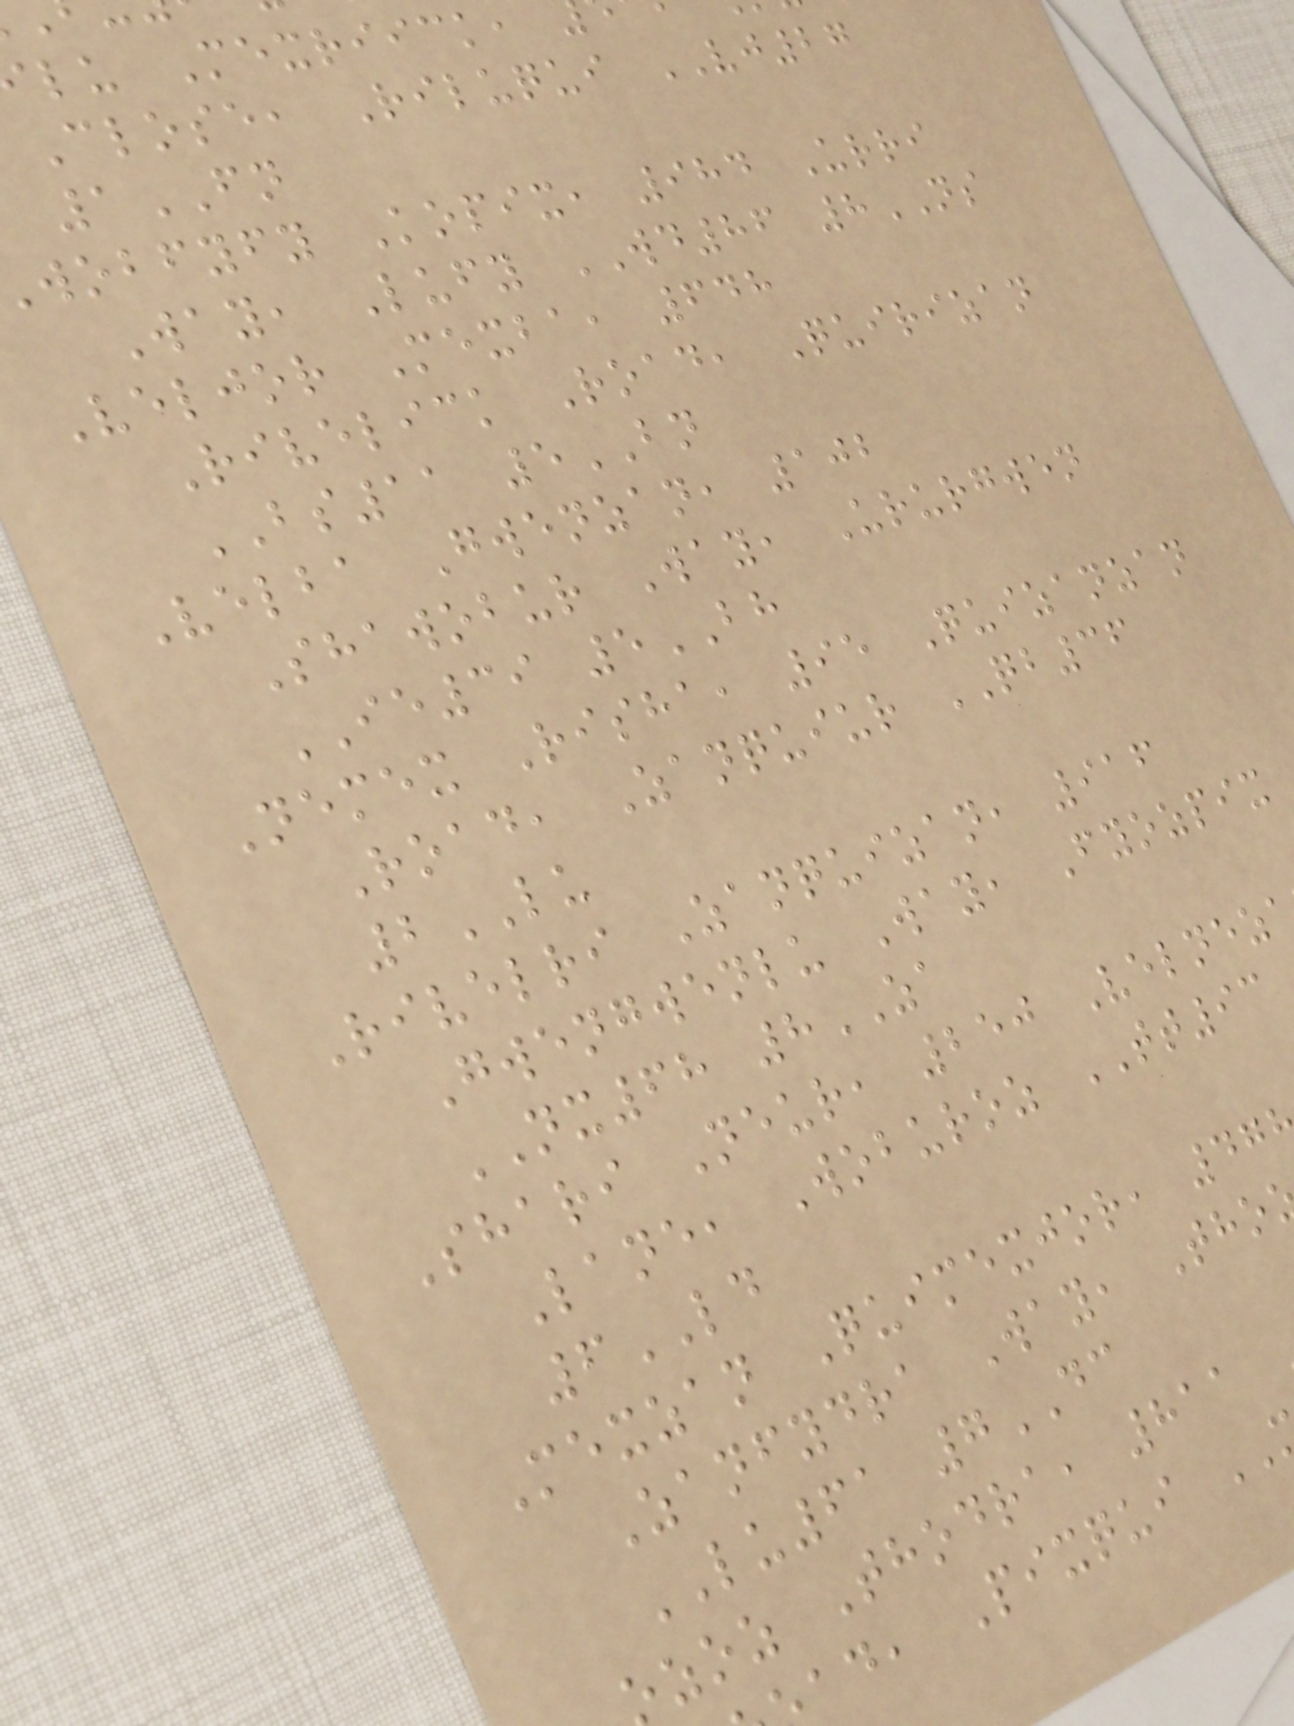lu Mexriick,
Close, Riluqui VJ27
1FN
wobfyfy Kopix, 984 Urri
Way, Lufy WD86 8NS
Veljor Mexba, 648
Rivelick Road, Quirizan
BS11 5BN
Velba Gwenzan, 102
Shawobur Way, Ururgwen
IE39 5BH
Nemex Risha, 95 Quizanzan
Road, Zanquiur QB36
2LU
Rivelri Zanquizan, 916
Gwengwenlu Way, Fyozpix
NX68 8ZA
Shari Neur, 250 Velnez
Lane, Woburoz TT93
6LD
Mexzan Quimexjor, 47
Zanfydra Way, Tho
LU61 7DC
zoz Thodra, 811
ad, Pixqui
